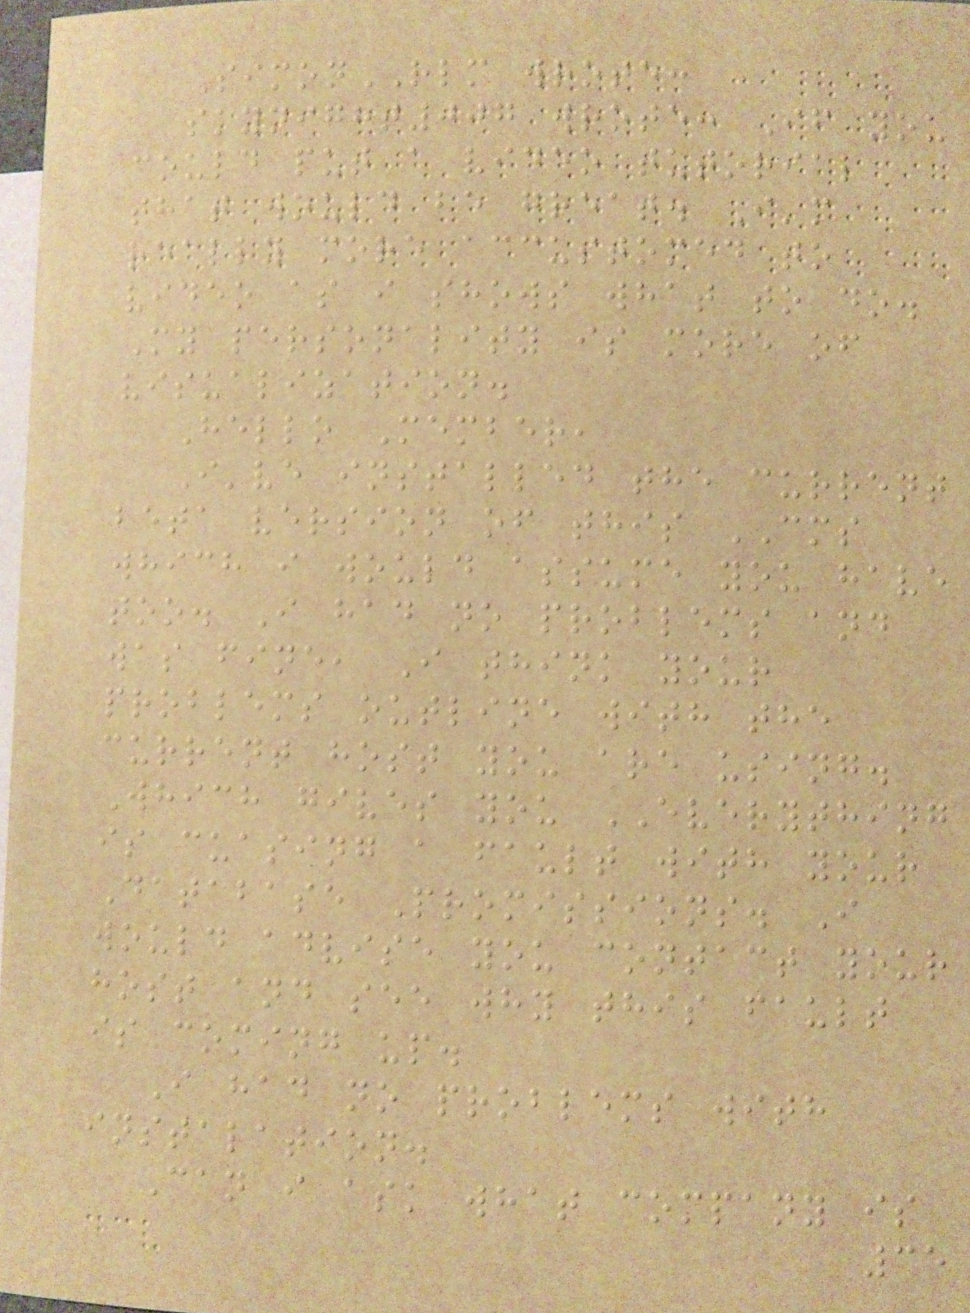SimonRLM wrote:
skynight007 wrote: If you
could put a video tutorial
that would be great. I'm
really more accustomed to
video as i shows what to do.
My personality is more of
visualization.
Hello Member,
I've installed the current
beta version of this CMS
which i would assume you have
too. I had no problems and
was fine, I think your
problems outline with the
current host you are using.
Which gives you EVERYTHING
is cuasing a fault with your
Database Promissions. I
would advise you contact your
host and see why this fault
is coming up.
I had no problems with
instalation.
Can i ask what company is
35
